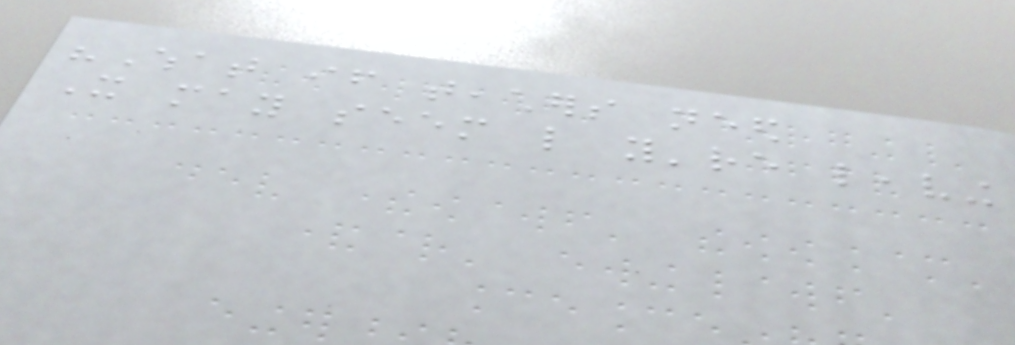"What if teachers need
It may seem like you're leaving
